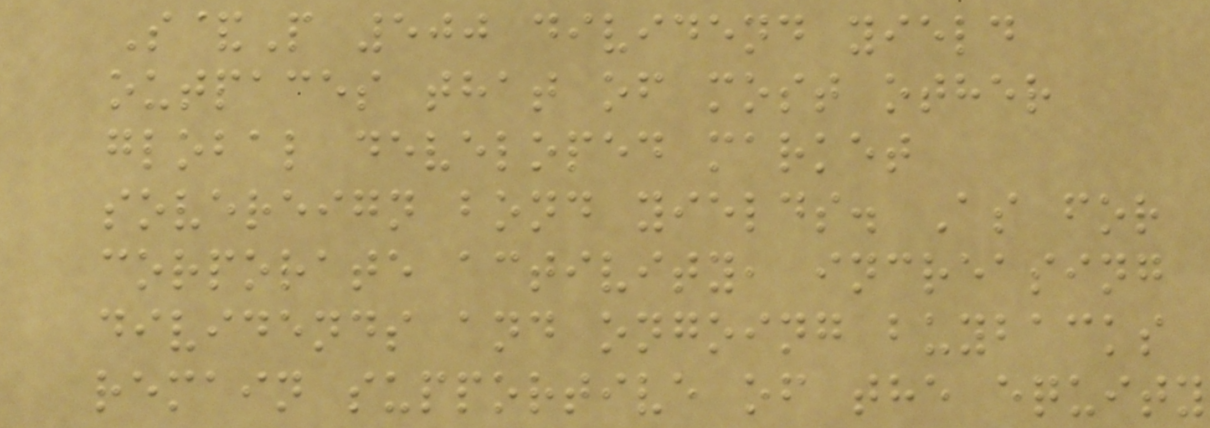S&P 500 dividend yield
outpaces that of most other
global developed market
sovereign bond yields. As for
corporate activity, increasing
dividends and ongoing buybacks
remain supportive of the equity
